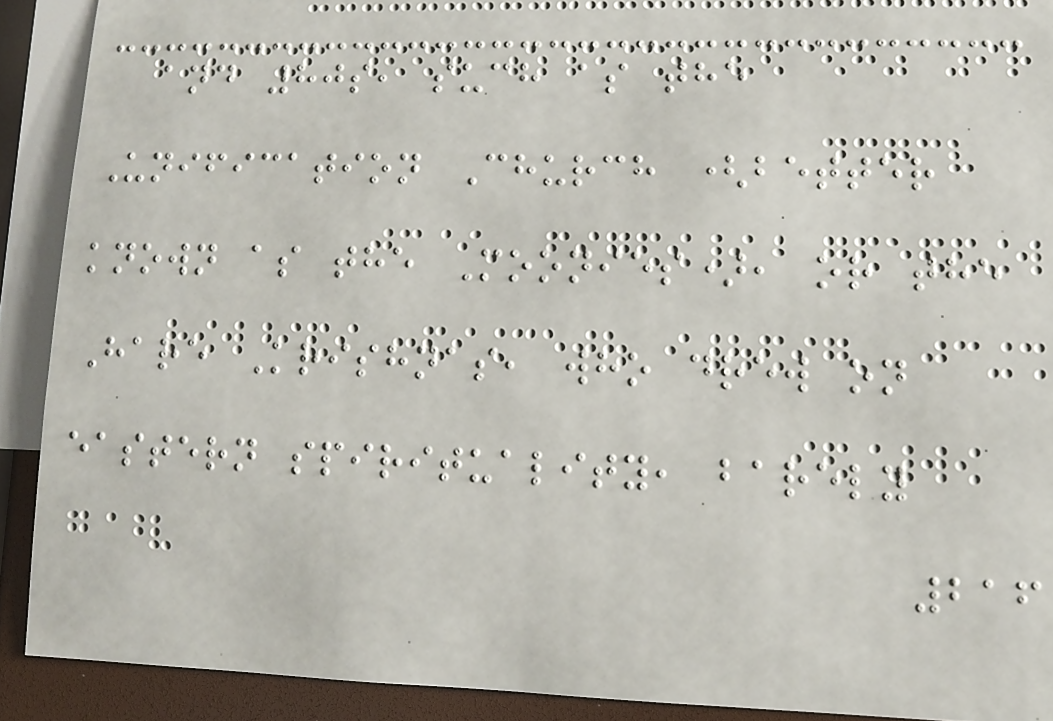and 80s, such as the
Unification Church (better
known as the Moonies), or the
Hare Krishnas, who drew on
eastern spirituality, barely
216
